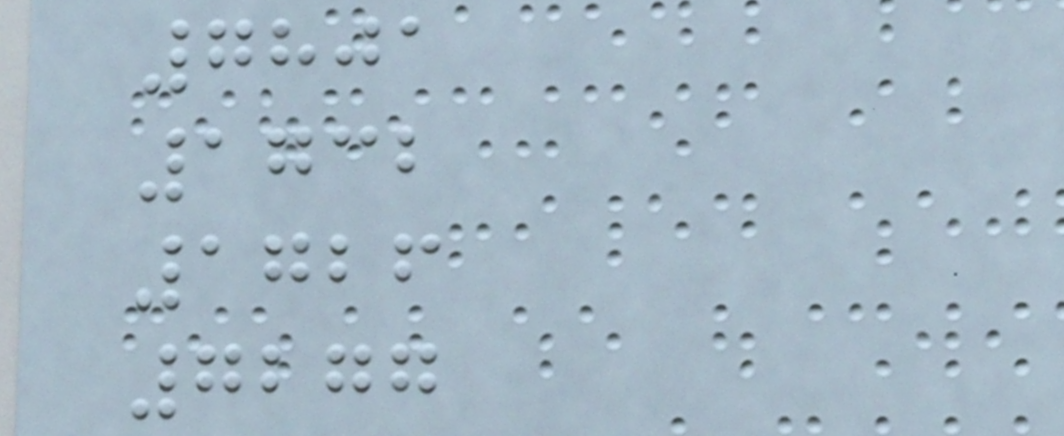7801
1732
1726
7277
